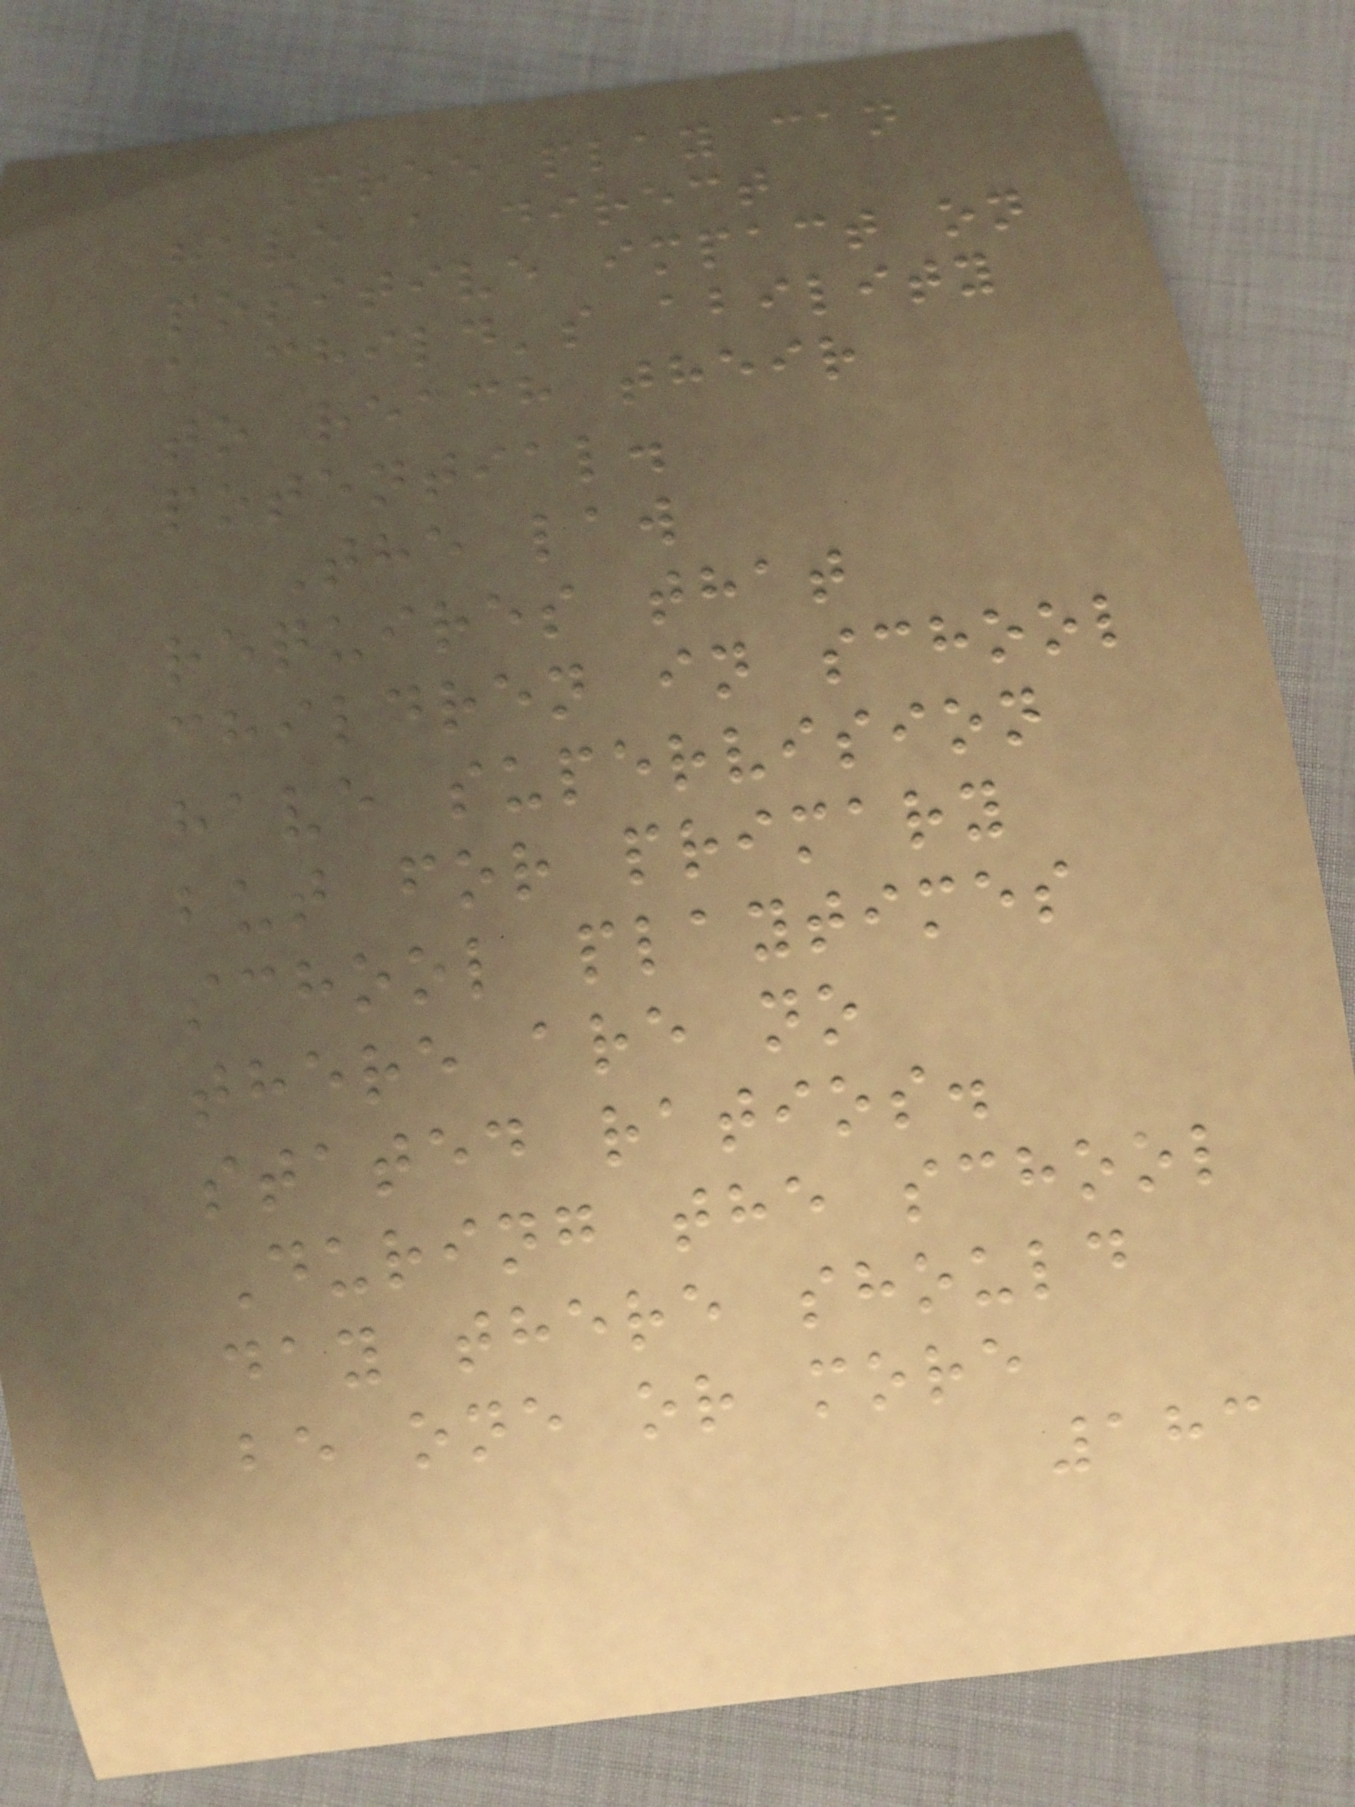Free play can
have a direct
positive impact on
a child's ability
to reach their
potential.
The law
requires that
children in school
have supervision
but for primary
school playtimes
there are no
stated ratios.
During the school
day there should
be one or more
183
